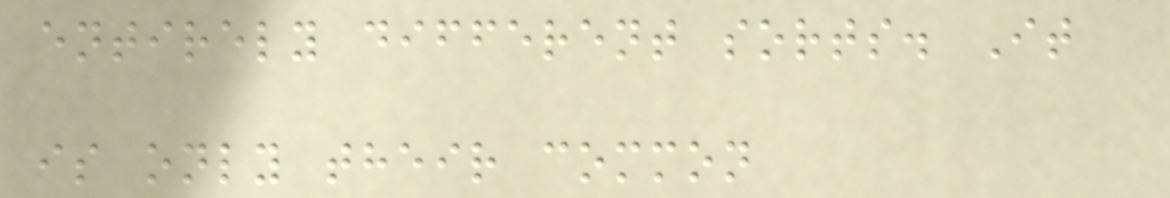entirely different sorts. It
is only their common
